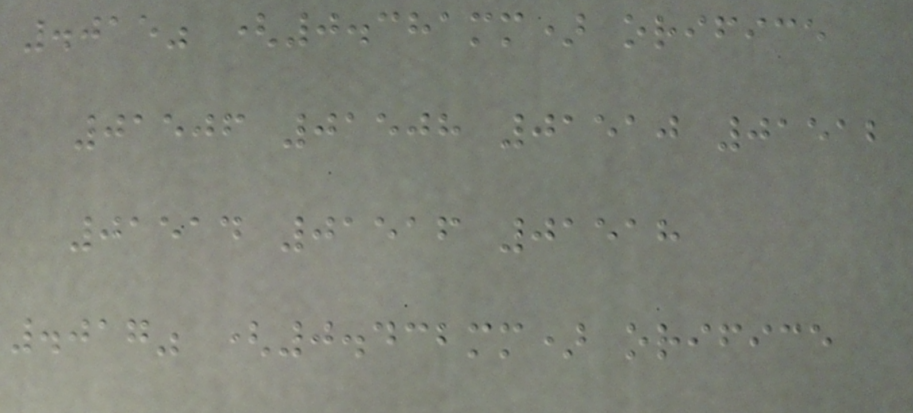.015" (0.381mm) orifice
01506 01508 01510 01512
01514 01516 01518
.017" (0.432mm) orifice
